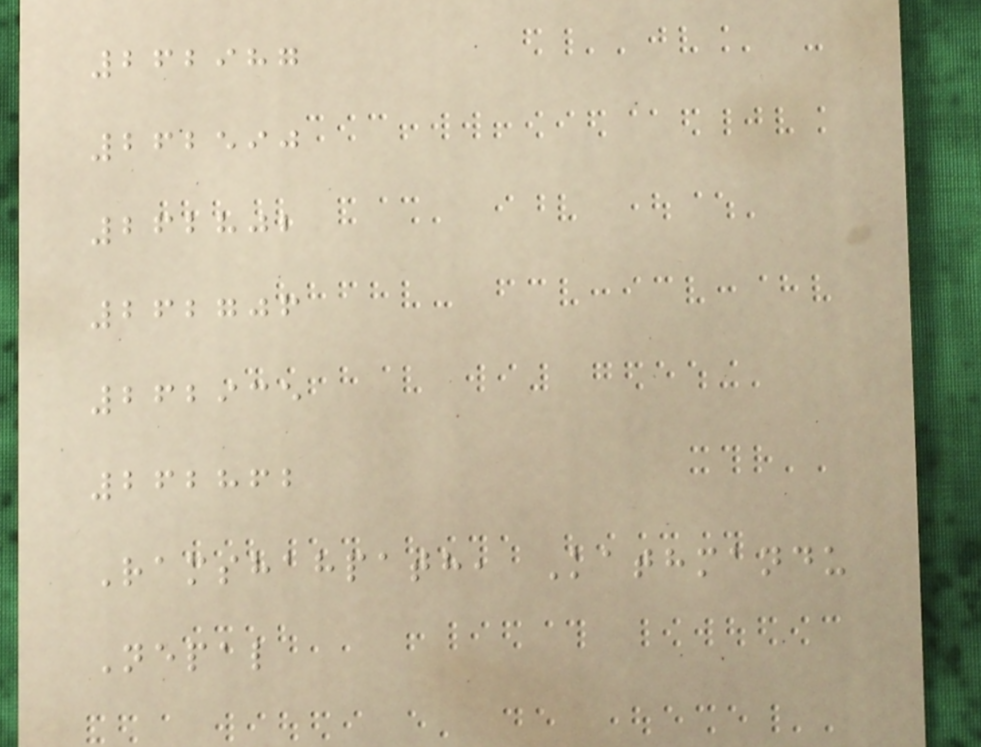262987
262590
262802
262706
262935
262862
Ramshahpath, Kathmandu
Nepal
